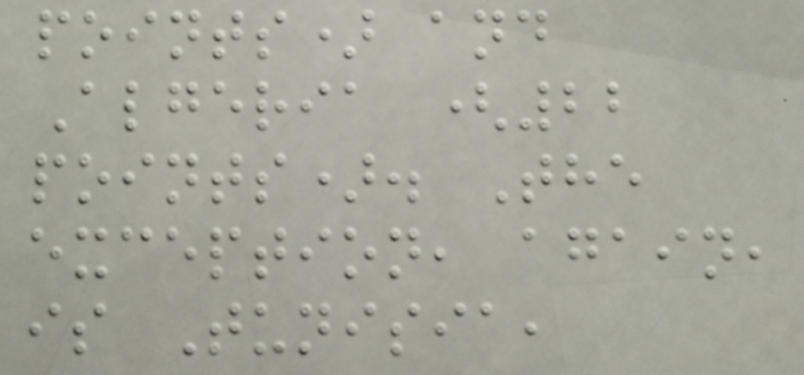points) and
Algeria (22
points). The
exception, again,
is Tunisia,
